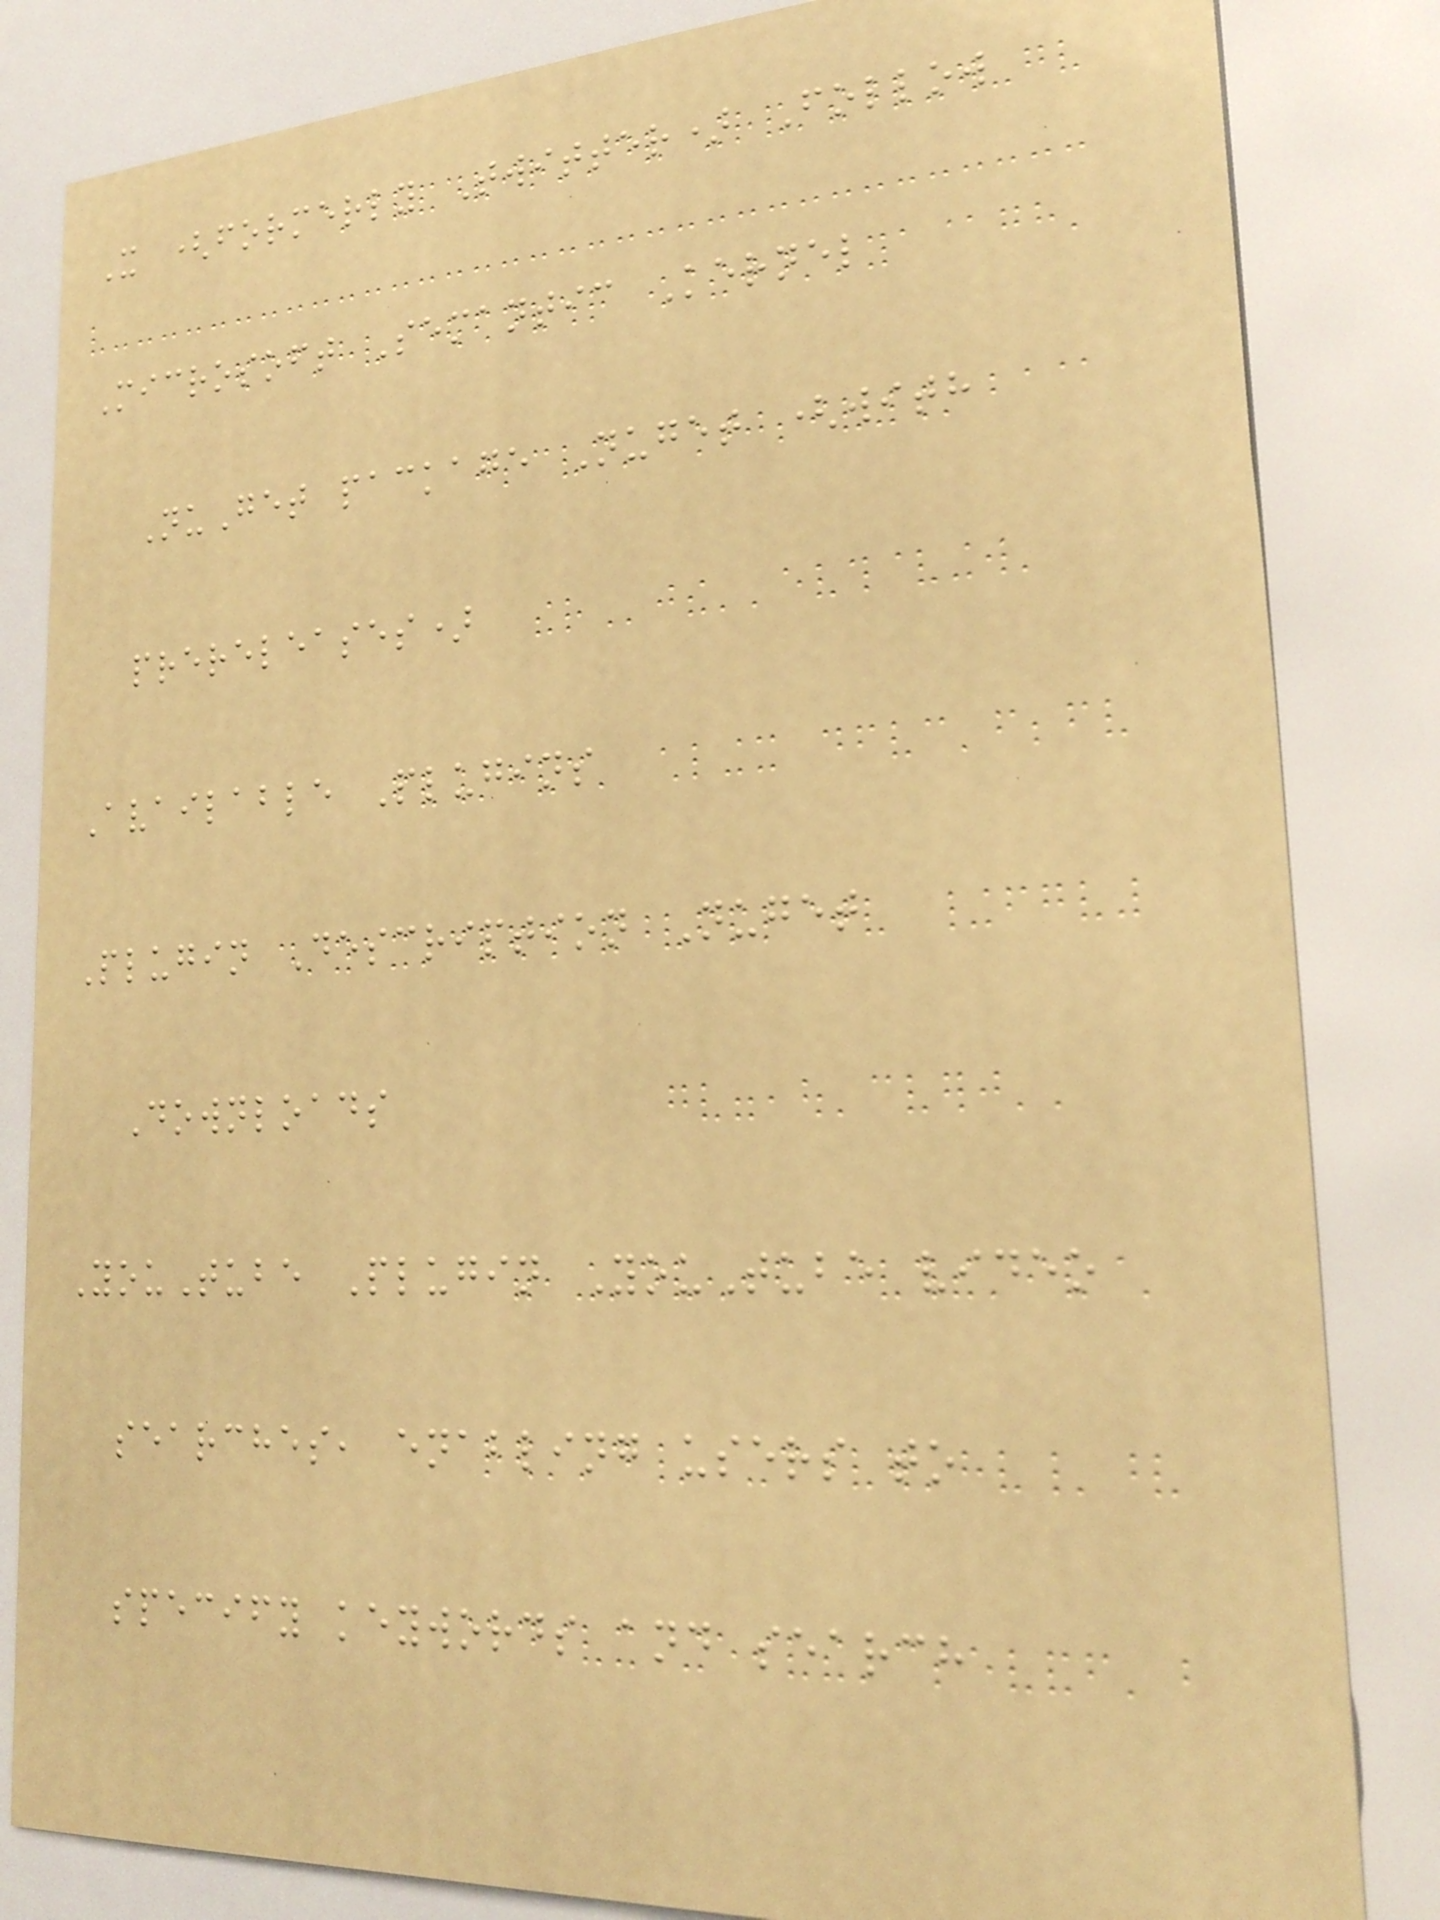X (formerly Twitter) Follow
Microsoft Semantic Kernel
NuGet package Nuget (with
prereleases)
Available Plugins
Plugin Description Nuget
Downloads
YouTube Plugin YouTube video
searches, enabling users to
specify keywords and search
